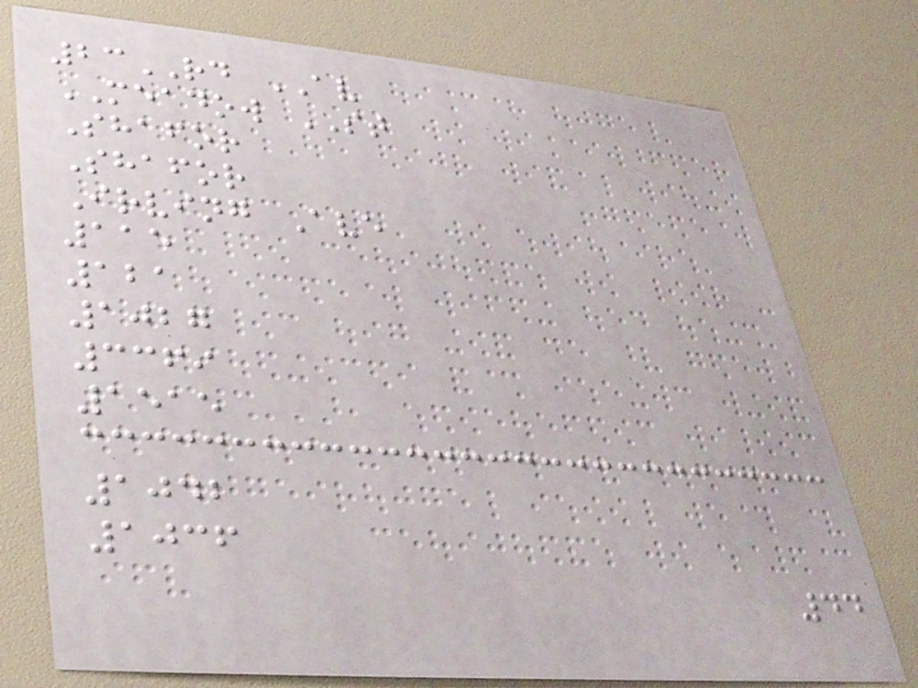23RD AV
MEADOW ST
Shafor
Shafor
Irving Ave
115
121
1027
3369
1515
1042
1036
44
